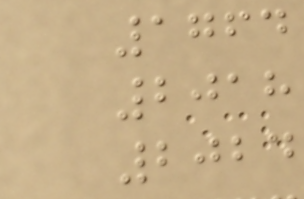1764
2018
2024
